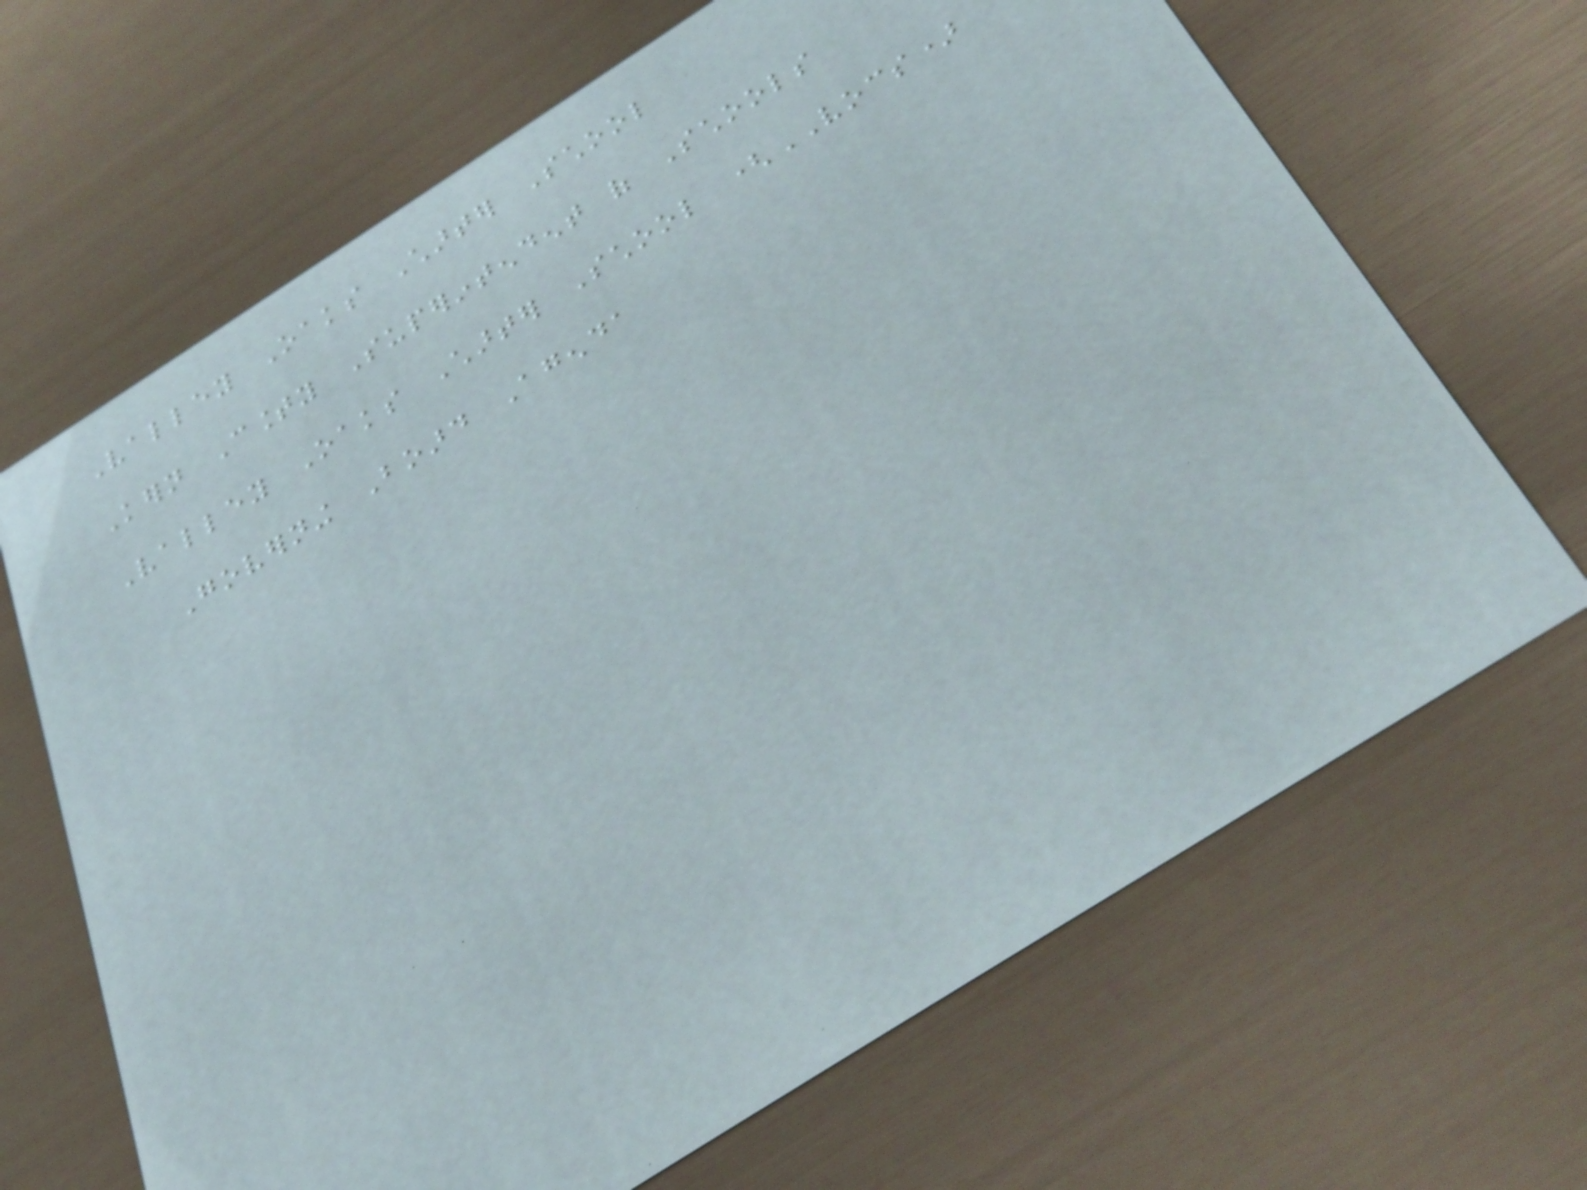Valley Oaks Charter School
Kern County Superintendent of Schools
Valley Oaks Charter School (VOCS)
Governing Board Agenda
